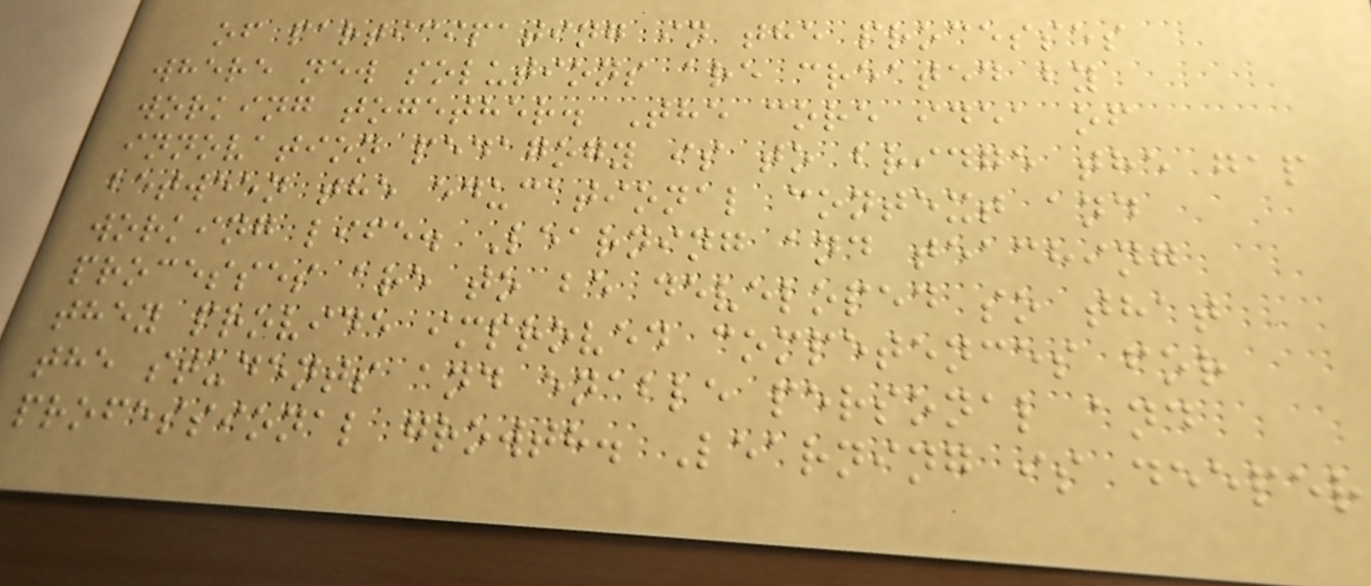of participating in the processes
where new solutions are created by
working together. The core idea of
innovation pedagogy is to bridge the gap
between the educational context and
working life. Learning and teaching
processes are to be developed so that
they provide improved competences for
the students and enable personal and
professional growth. Learning is deeper
